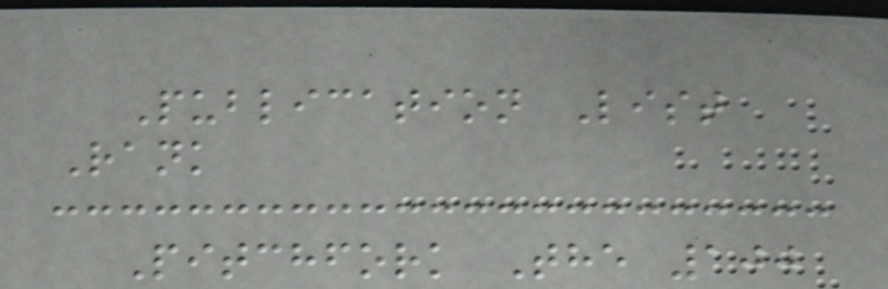Publication List
Rank
Pitchfork The 100
